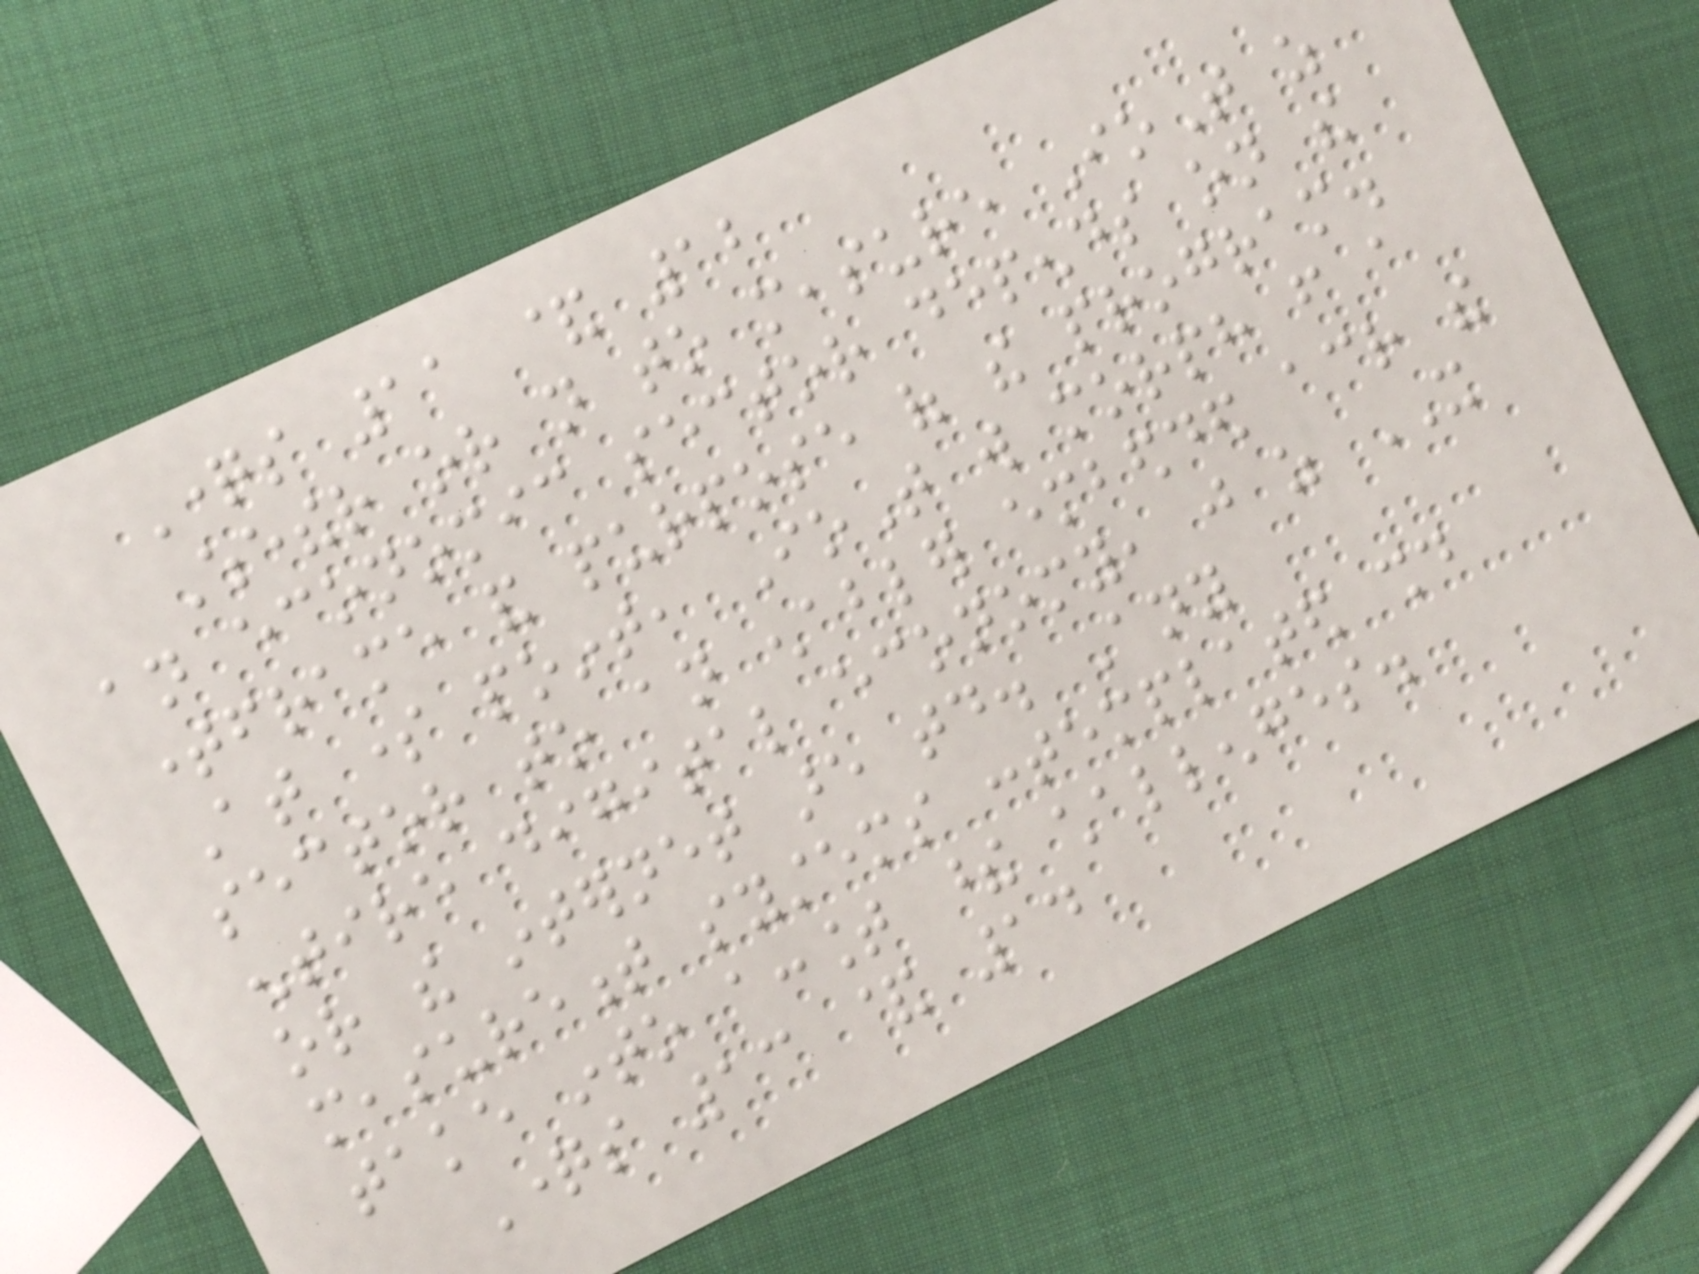Questions 11 & 12
Whether or not to measure IoT as
an economic sector depends on the
timeframe and purpose of the program.
At some point, IoT will morph from a
sector to an enabler embedded across the
entire digital economy, just as IT
or the internet are today. Any
measurement systems contemplated should
take into account these challenges.
Questions 13 & 14
